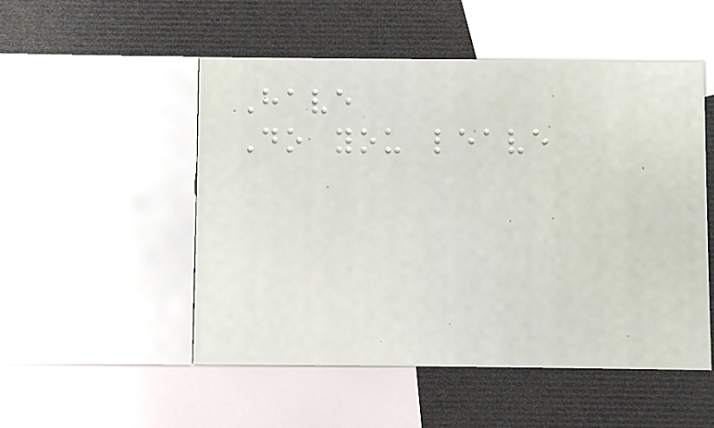Have
Do you leave
